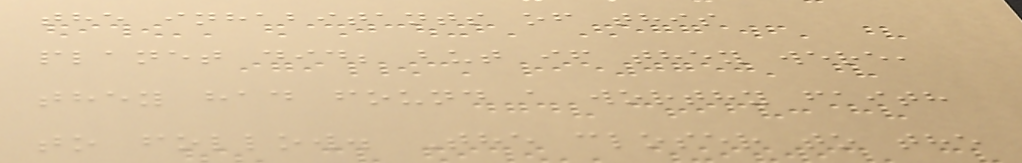the inhabitants of this
planet did; but if they were,
they had found a worthy faith
to follow. The closer to the
